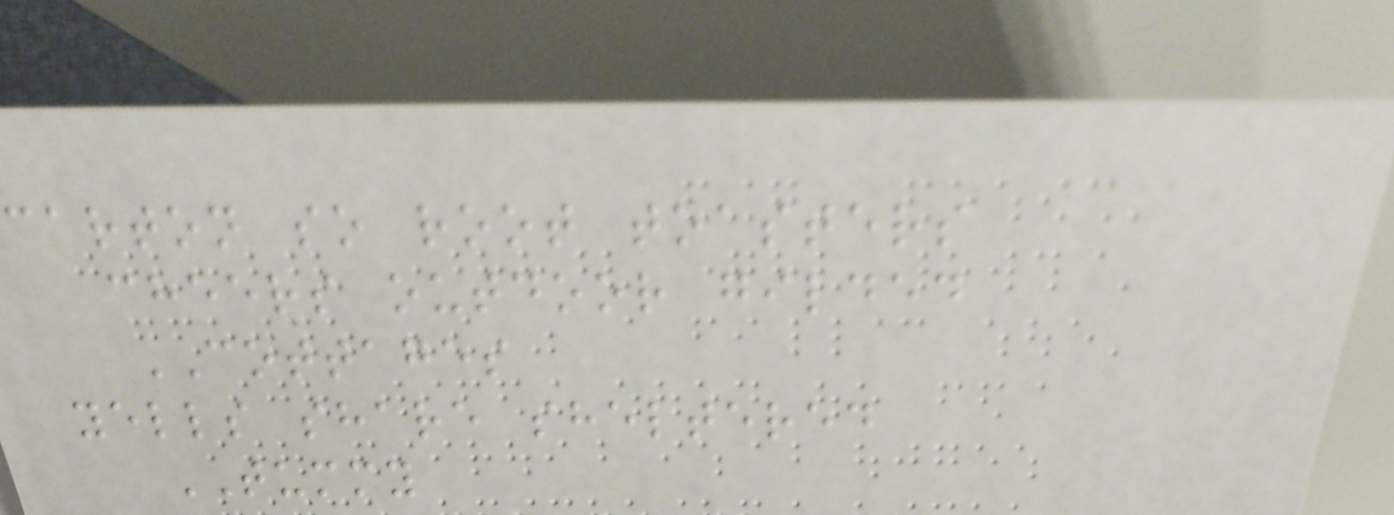carton so root toasters
cheers outdoor gilded
COTTAGES
yells share sheltered
TUMMY
